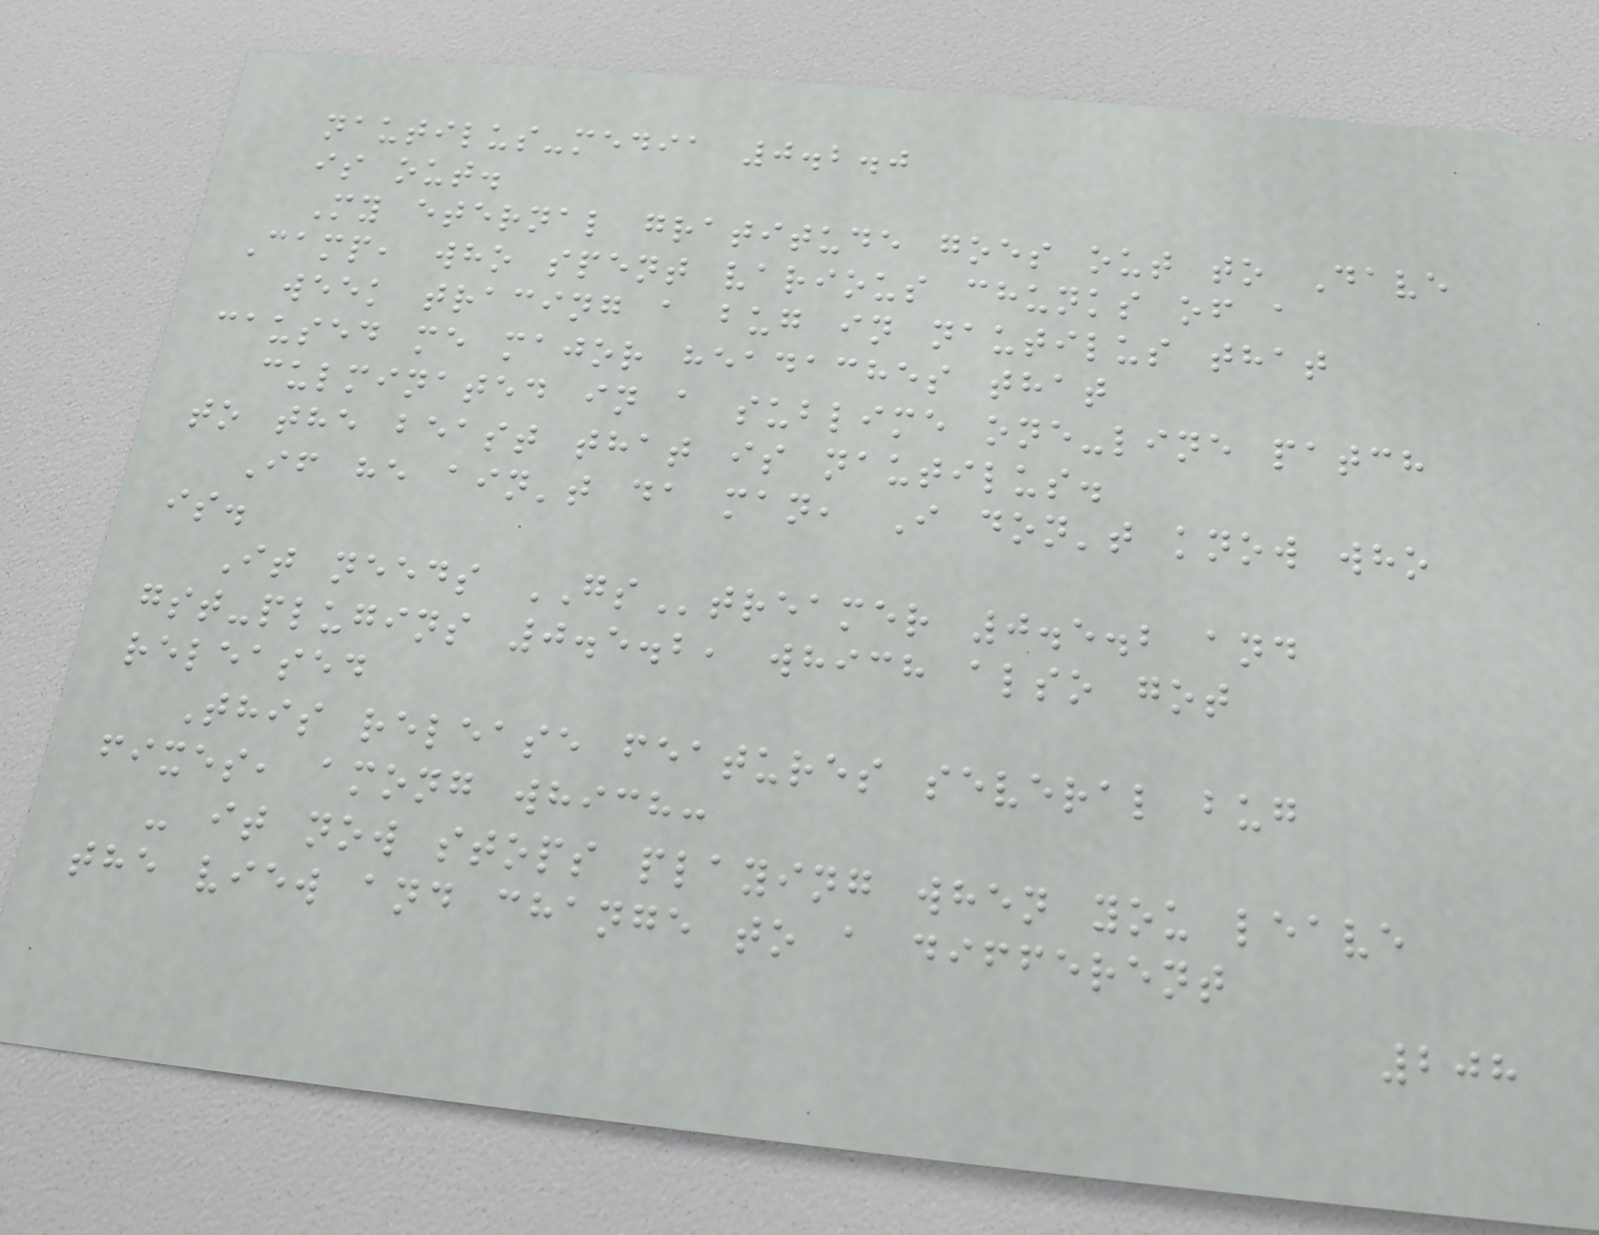nautilus-media 0.2.0
is out.
My eternal gratitude goes out to Dave
Camp, who spent various chunks of a
week tracing a bug in nautilus that
caused me major headaches that
culminated in a sublime one-line patch
to the beast that is nautilus.
If he ain't da man, I don't know who
is.
It needs GStreamer 0.5.2 and
gst-plugins 0.5.2, which also got
released
This release features several bug
fixes, among which:
- it now stops playing when you leave
the view and change to a different
208
